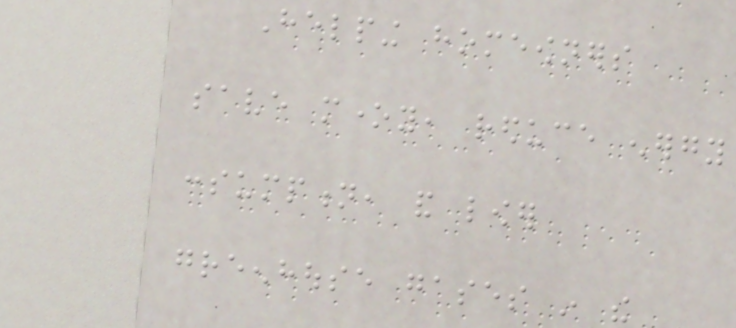Helping homeowners
save money, reduce energy
consumption, and lower
greenhouse gases in the
